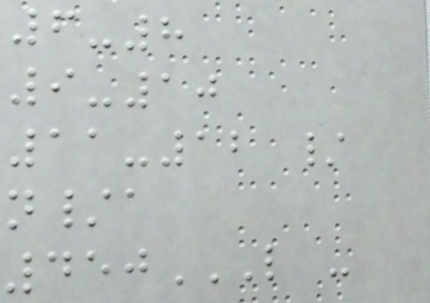6-8
9-10
11-12 /
n/a
450L -
